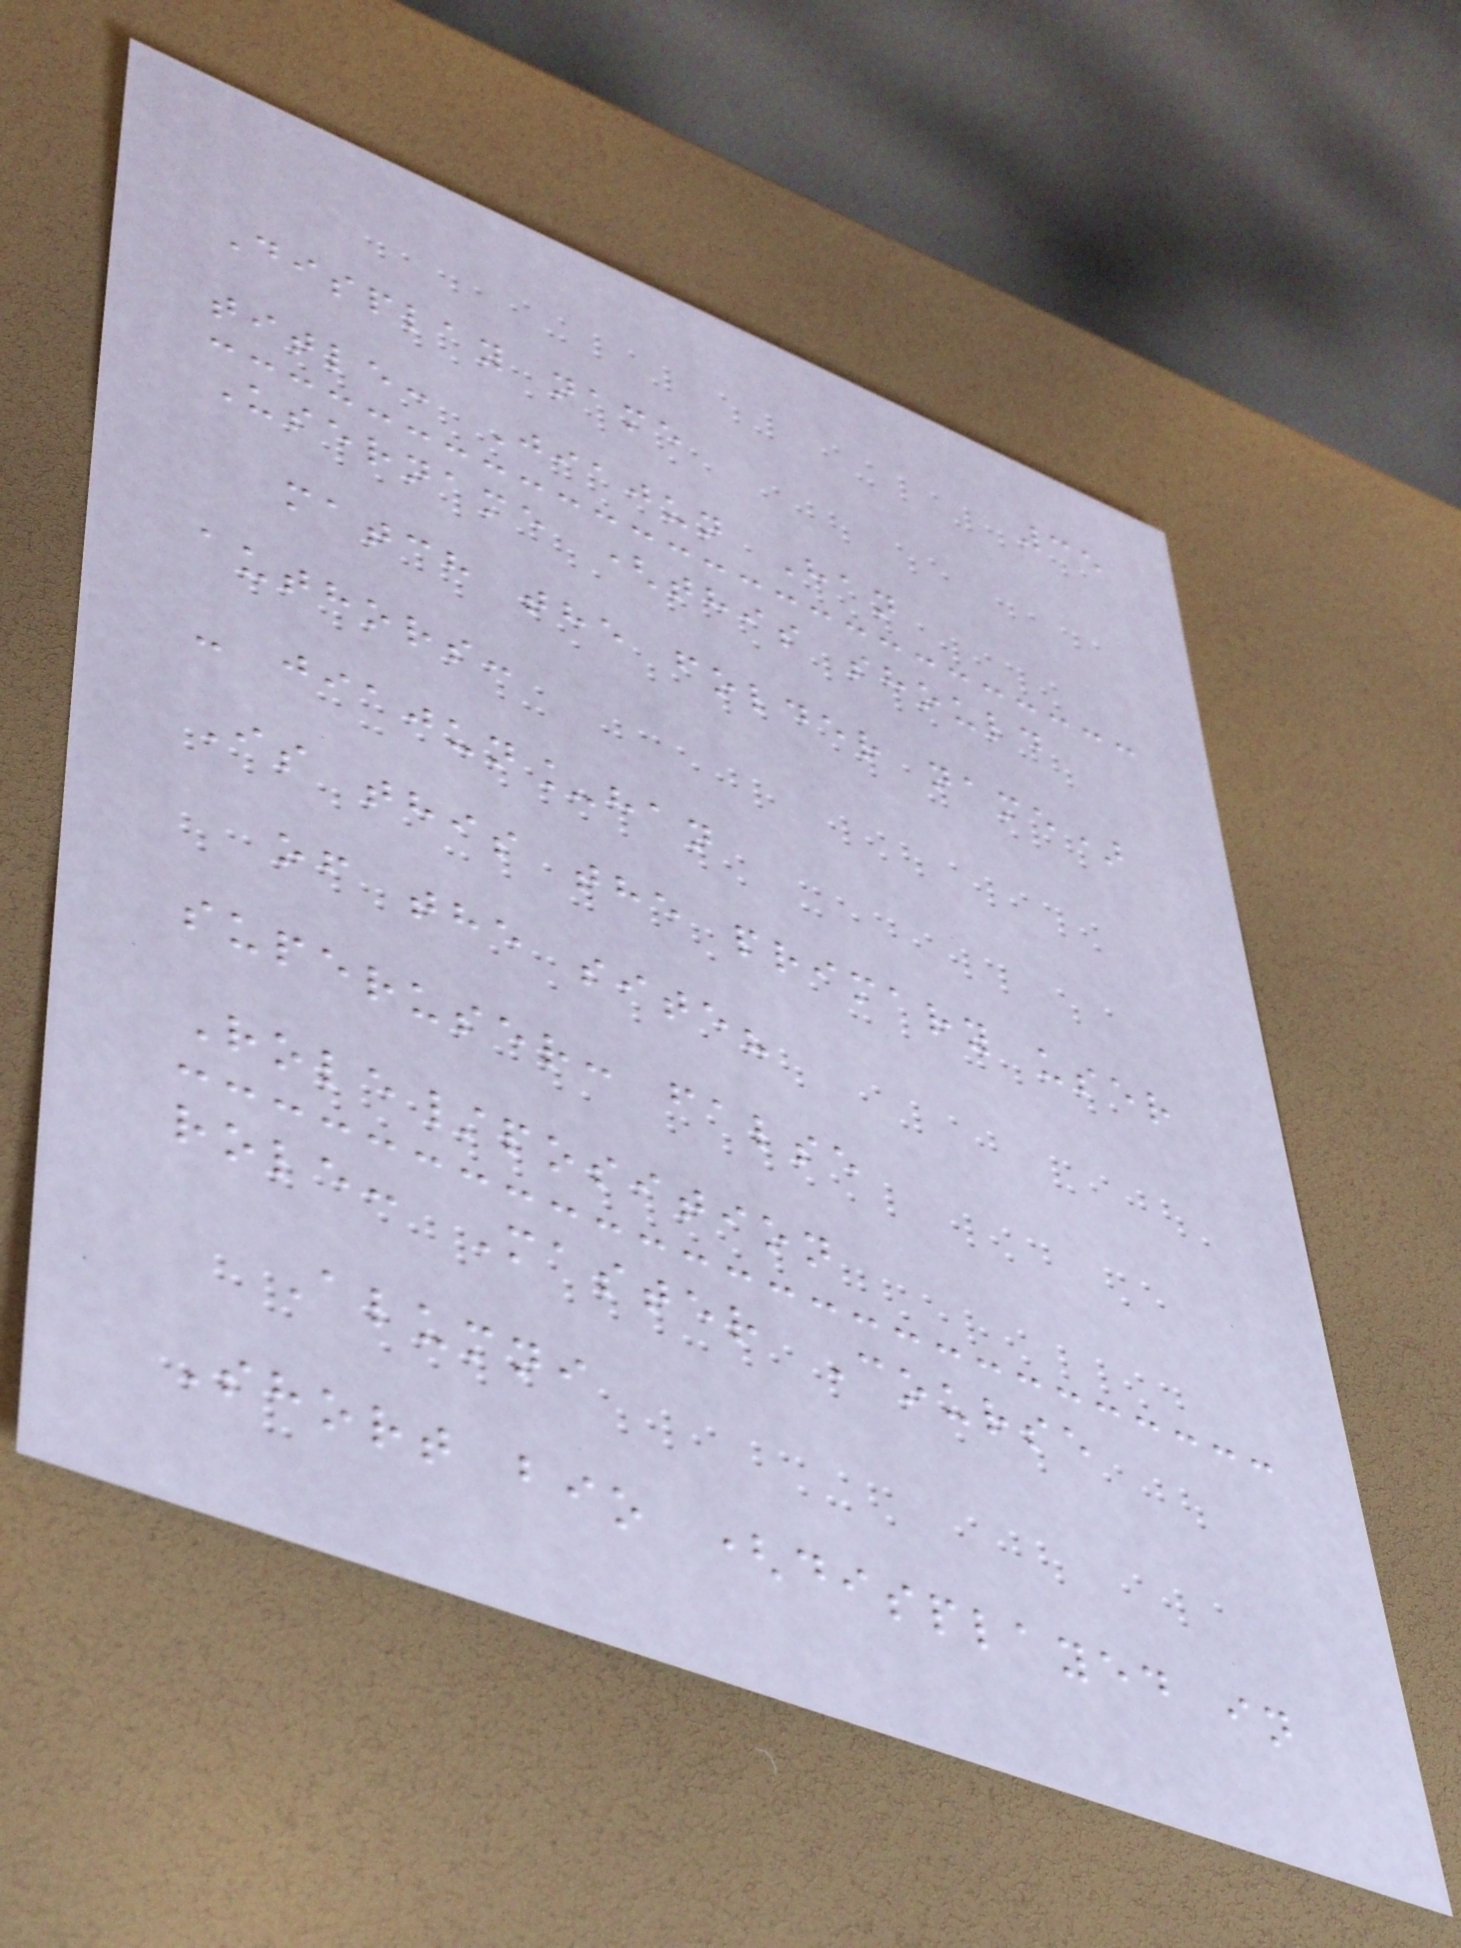35
Display name
title: Jiajun Han
Username (this should
match the folder name)
authors:
- jiajun_han
Is this the primary user
of the site?
superuser: false
Role/position
role: Master Course
Alumni
Short bio (displayed in
